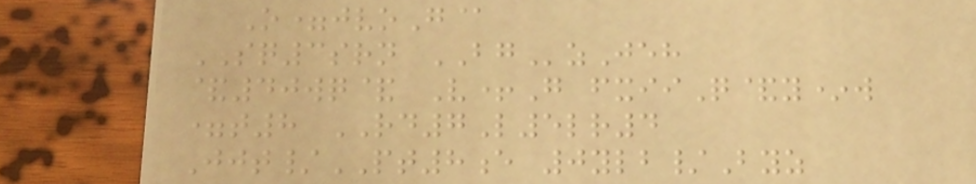O=jvoG@
SQ3srn BGzJeh
&40wq& V+G fxiiQ&y*w
=t8 RD7L5lr4
Jjt/PT8e 0ylb/Byz
